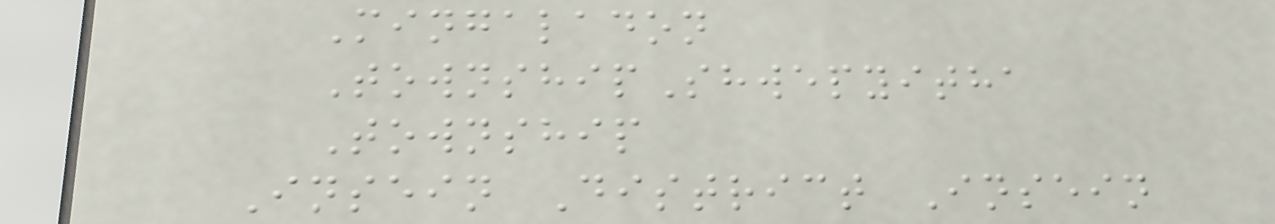Mingaladon
TownshipShwepyitha
Township
Insein District Insein
